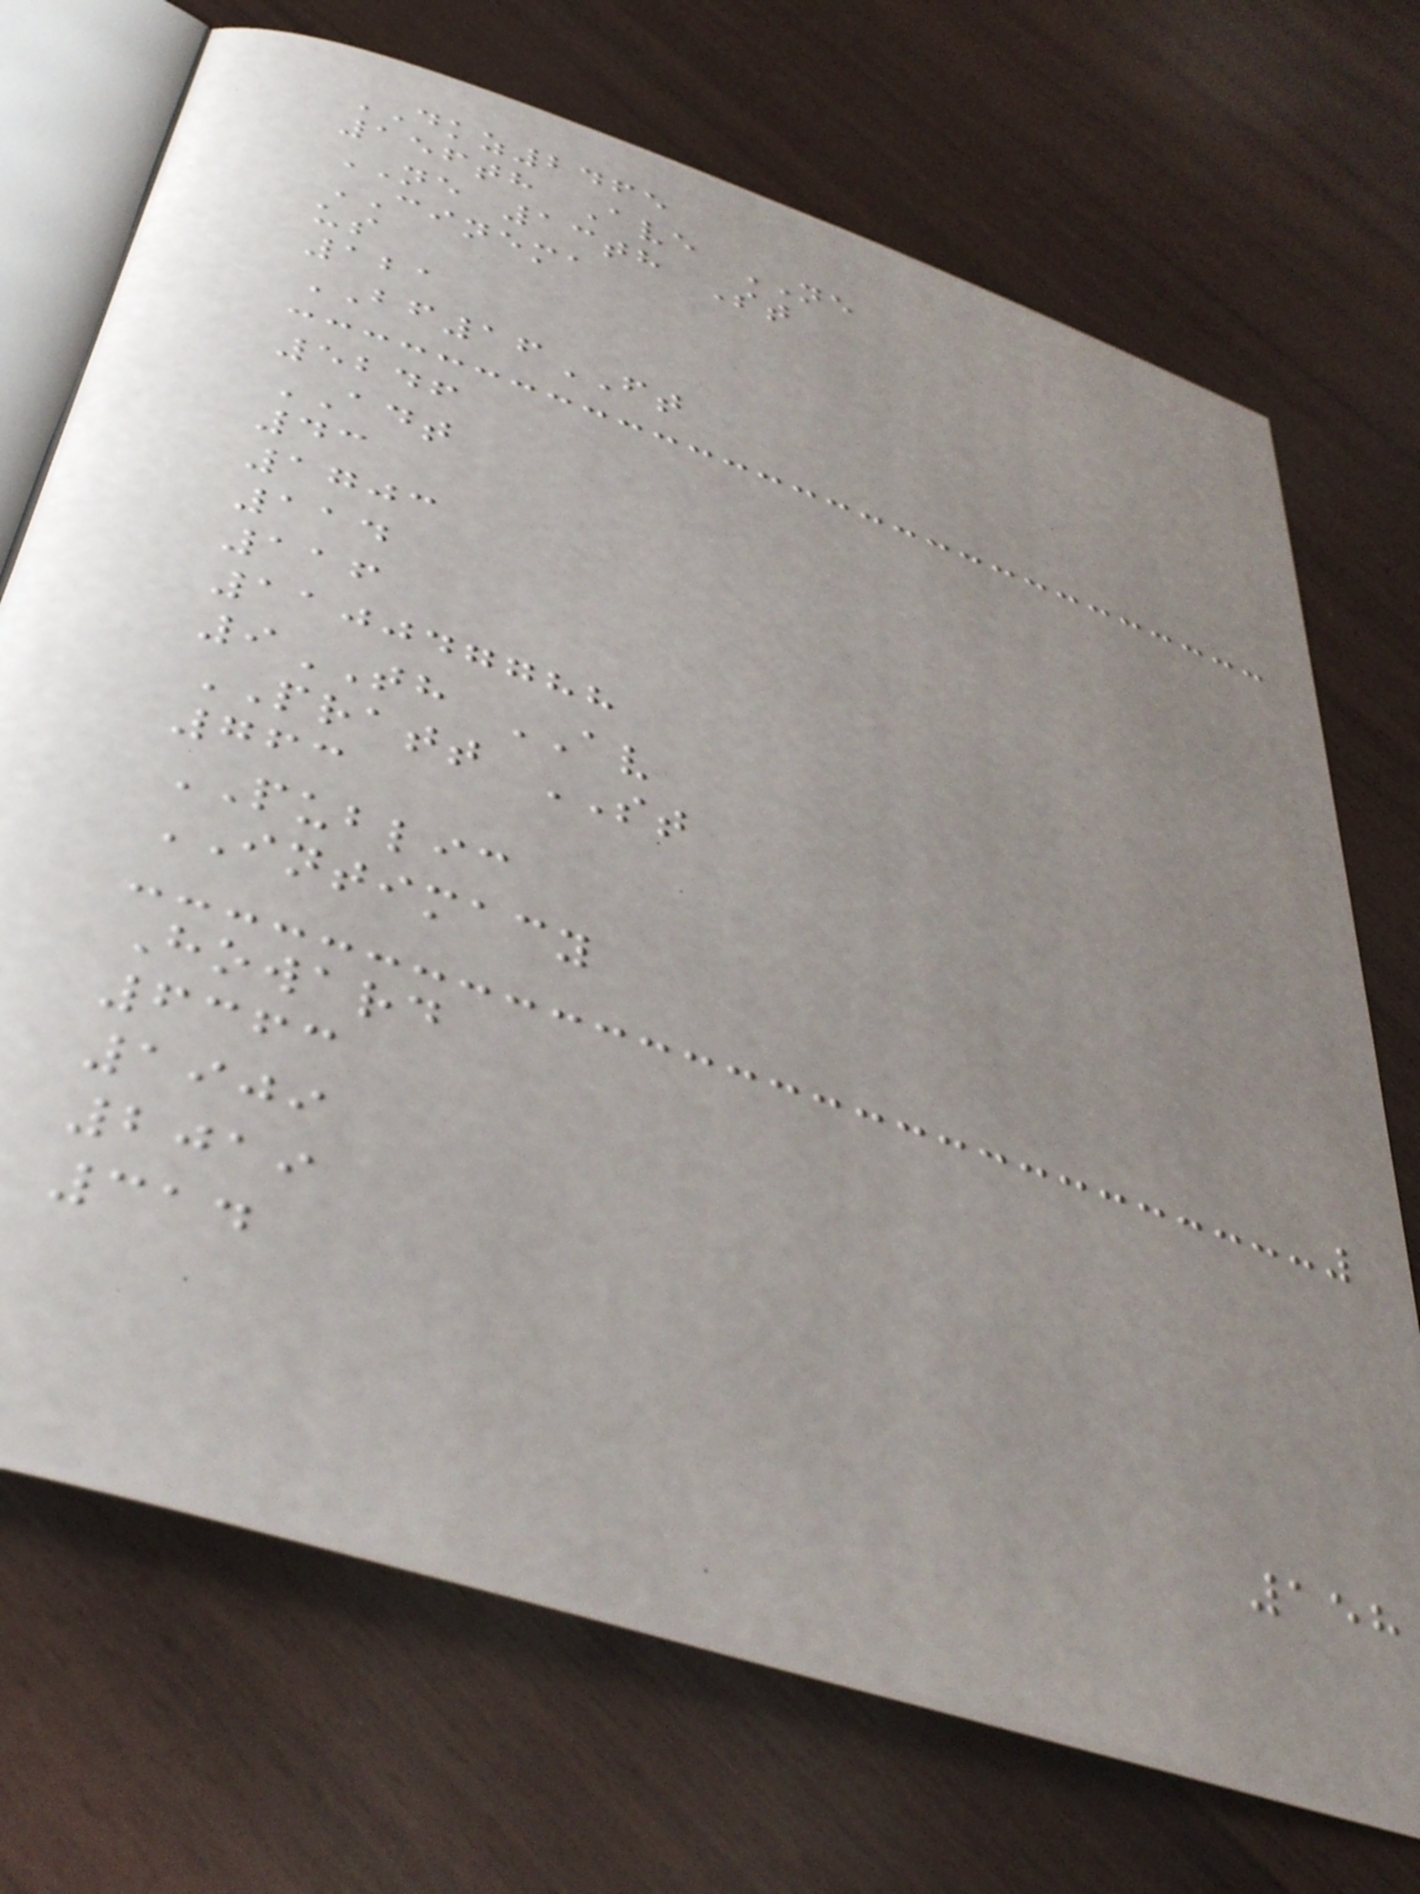DKZ2465
156th Ave NE
NE 13th St
CINEMA
us
121
BF16FT
5246
ADT
43
1703
114
116
110047788
9TH AV
PRATT ST
763
PUBLIC
INTIMACY
Howard
6363
1909
2019
314
158
